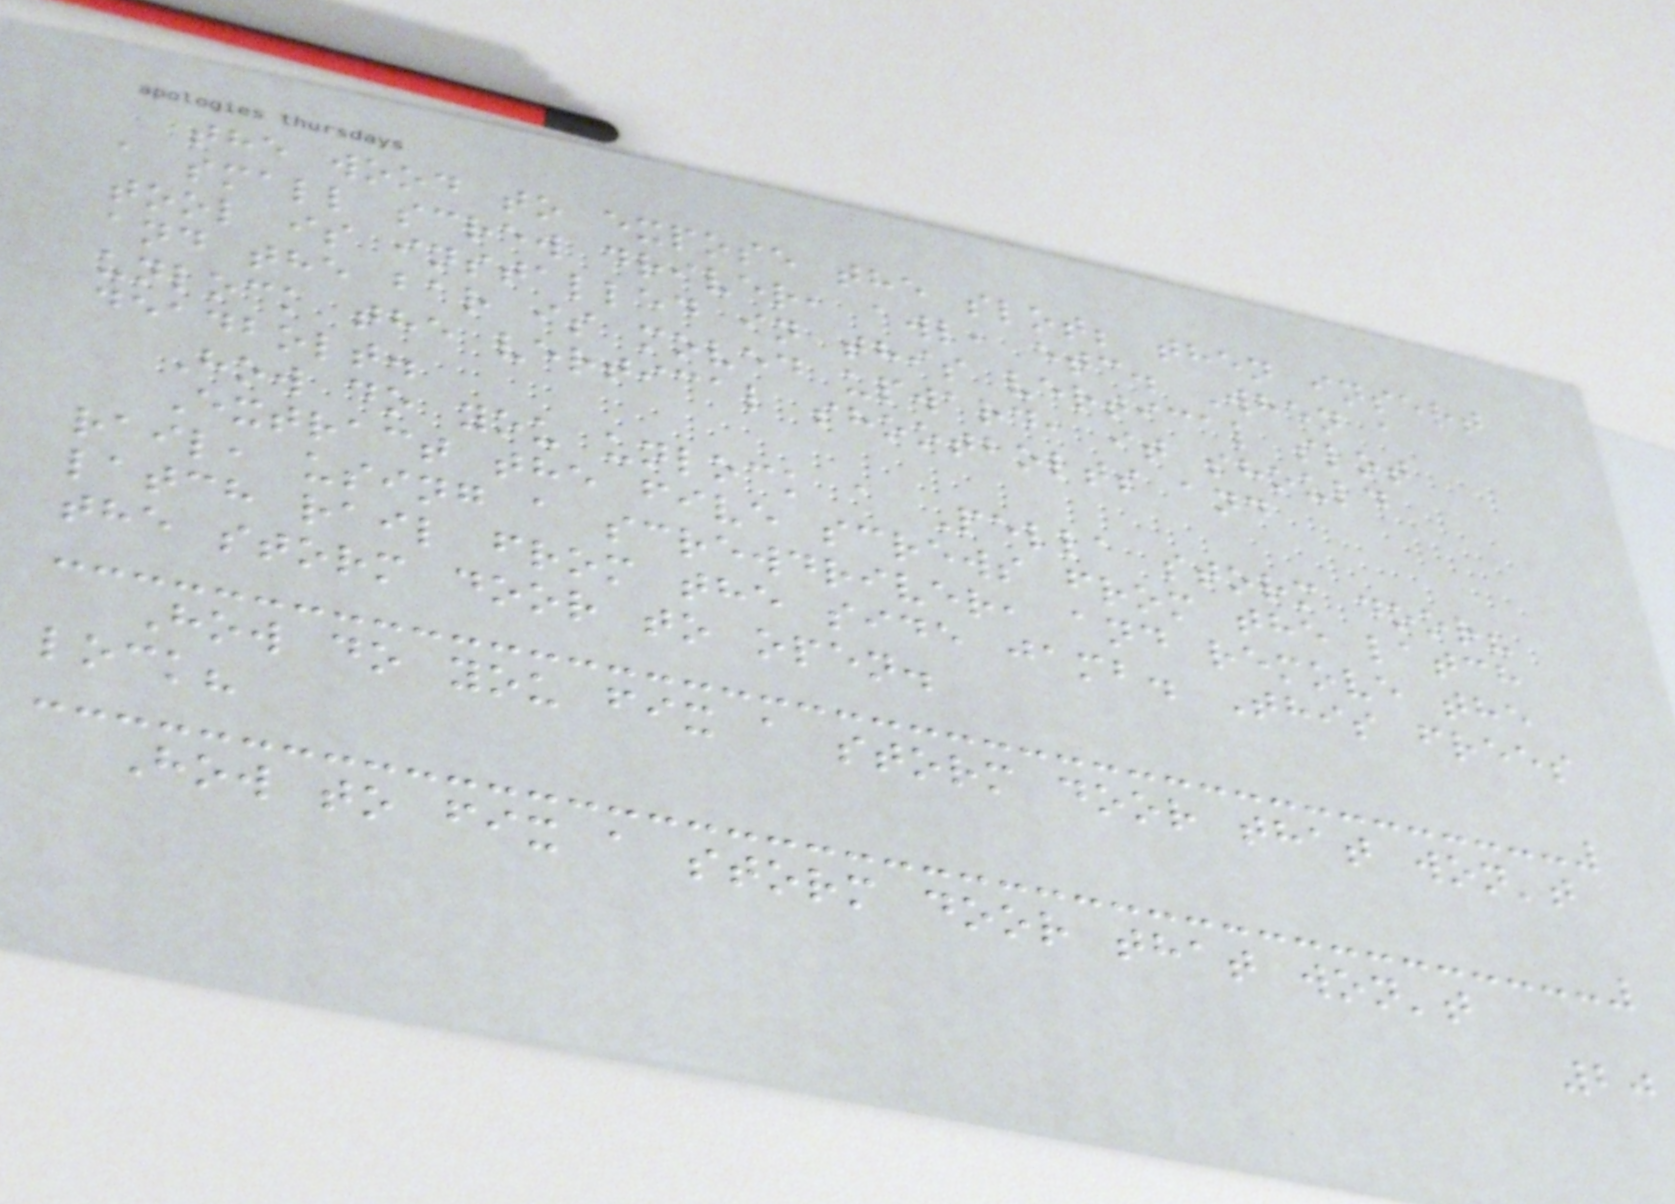the wood to expose the slot; then insert
a small screw driver, awl, etc. When a
tool is installed in this vertical slot
and the bar is moved upward, it should
unlock the vertical shootbolts and
deadbolt.
How do you unlock a Pella storm door?
Extract the five screws from the latch
rail, using a screwdriver, and remove the
latch rail from the side jamb. This frees
the storm door to open.
How do you fix a storm door that won't
lock?
How to fix a storm door that won't
20
